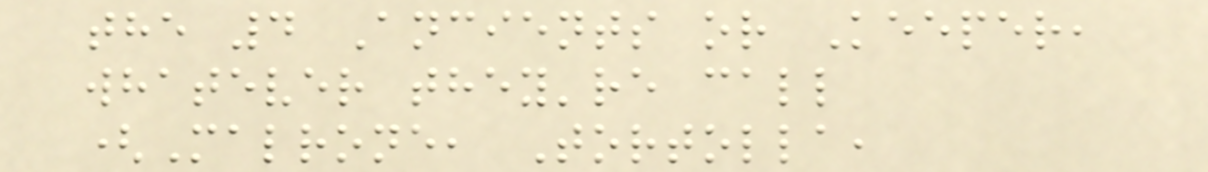the 4 Ancients or Keeper,
whatever they're call
(Malrone, Tortolla,
